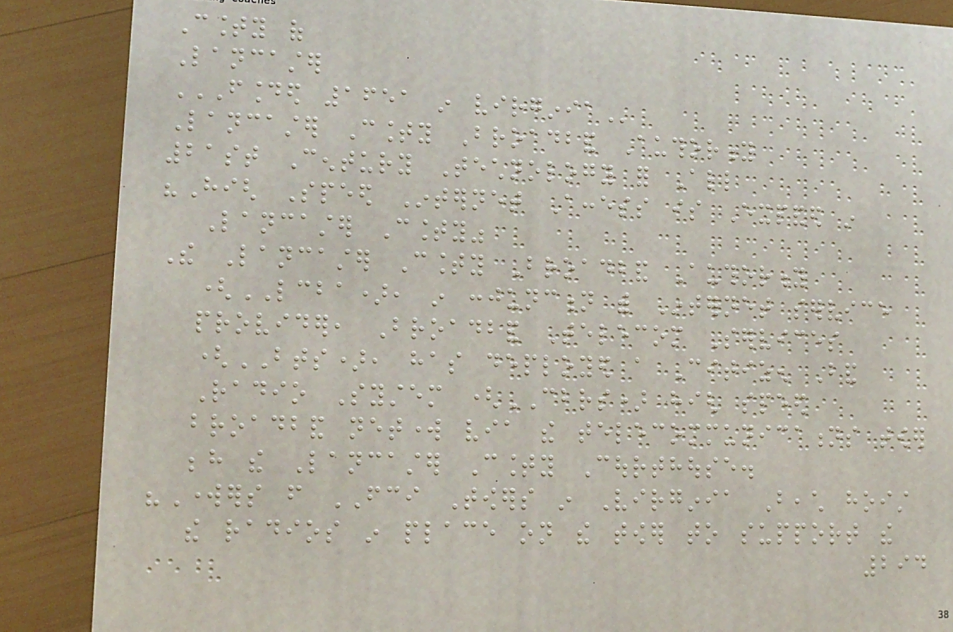County of
Lancaster
FOUNDED 1651 IN VIRGINIA
Lancaster County Broadband Authority
21st Century Technology for All
"High Speed Internet Access is Expanded in
Lancaster County"
The Lancaster County Broadband Authority
(LCBA), in conjunction with Internet service
provider, Broadband Telecom Services
(BTS), has deployed a Citizen Band
Radio System (CBRS) high speed
broadband network via the telecommunications tower
behind the Lancaster County Courthouse.
"Workers from FCI Towers in Virginia Beach hoist
the radios in place on the tower to support the
294
